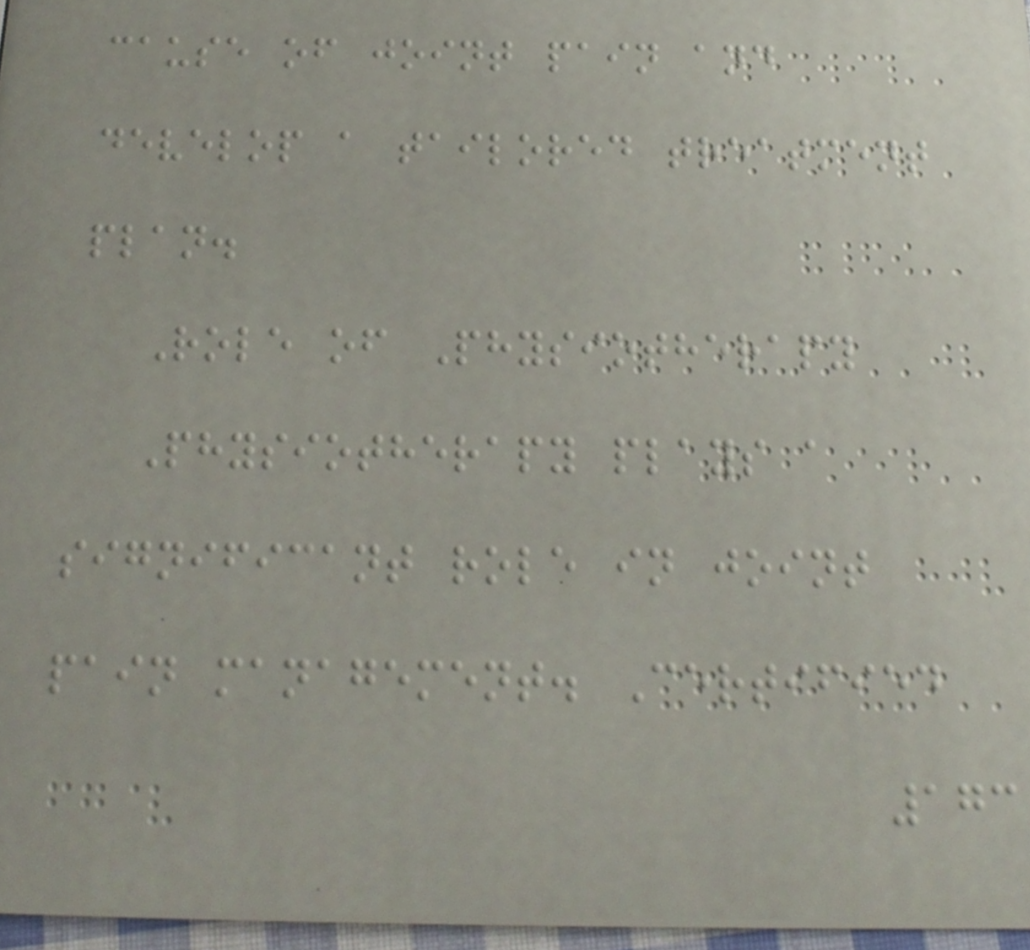cause of joint pain and
develop a tailored treatment
plan.
Role of Physiotherapy
Physiotherapy plays a
significant role in joint
pain management. Certified
173
